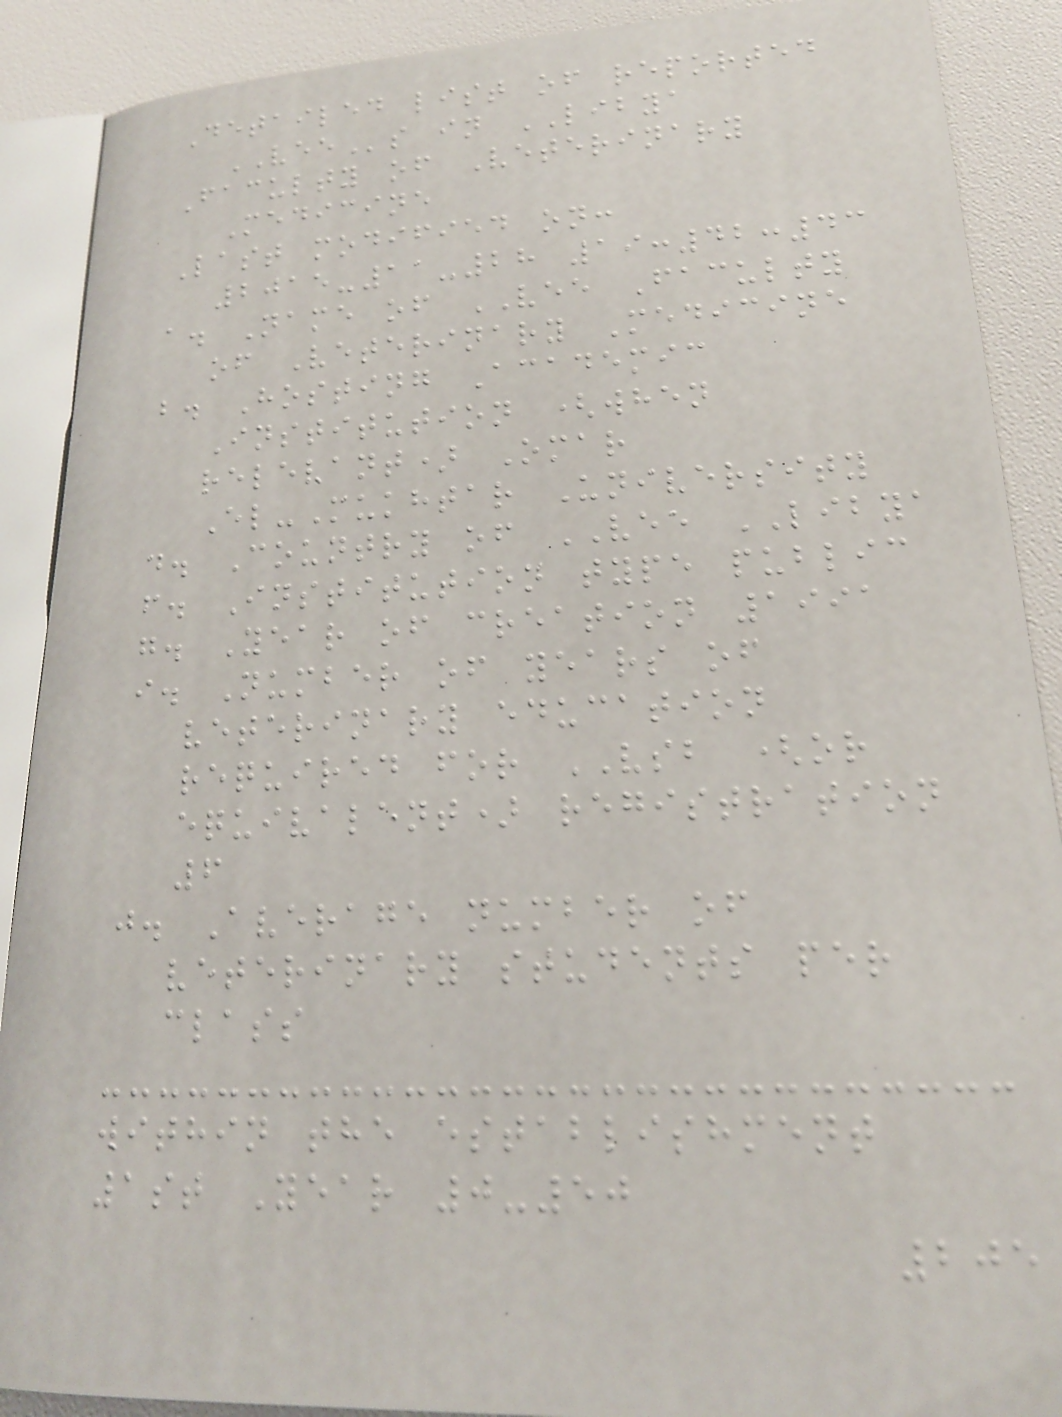Detailed list of reported
VEEs in LIBYA
Faculty of Veterinary
Medicine
Last modified on:
2015-11-28 19:42:43
a. Name of VEE Faculty
of Veterinary Medicine
b. Hosting Academic
Institution (when
relevant) Omar
El-Mukhtar University
d. Country of VEE LIBYA
f. Institution type public
g. Year of creation 1991
i. Number of years of
veterinary education
required for VSB (or
equivalent) registration
6
j. Average number of
veterinary students per
class
within the establishment
1st Year 0-50
205
